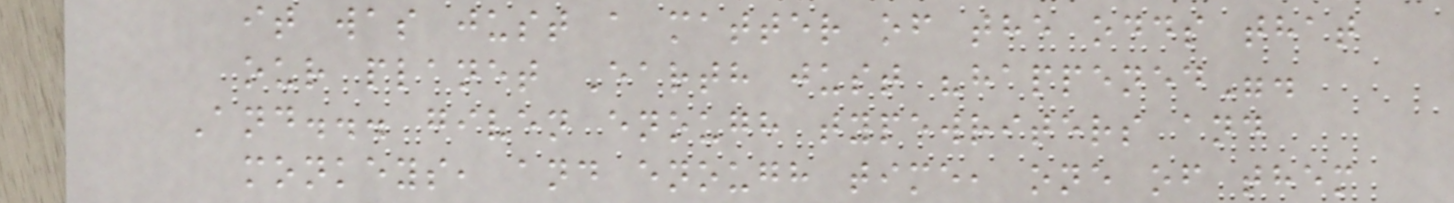it was just a matter of the odds that
our planet Earth just "happened".
And... given enough typewriters and
monkeys, and enough time, one of them
